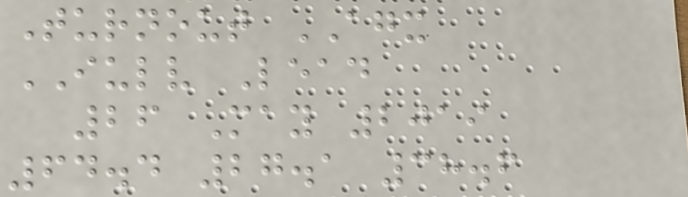Turnout AGX
IULV Lead
26 May 2019
64.4 27.1 38.6
